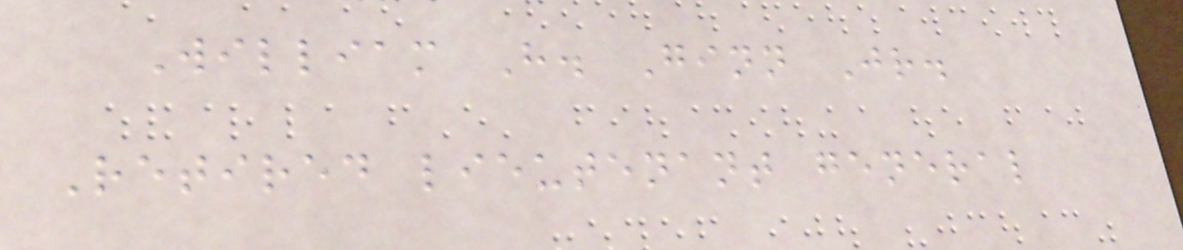William H. Ginn Jr.
Retired lieutenant general
